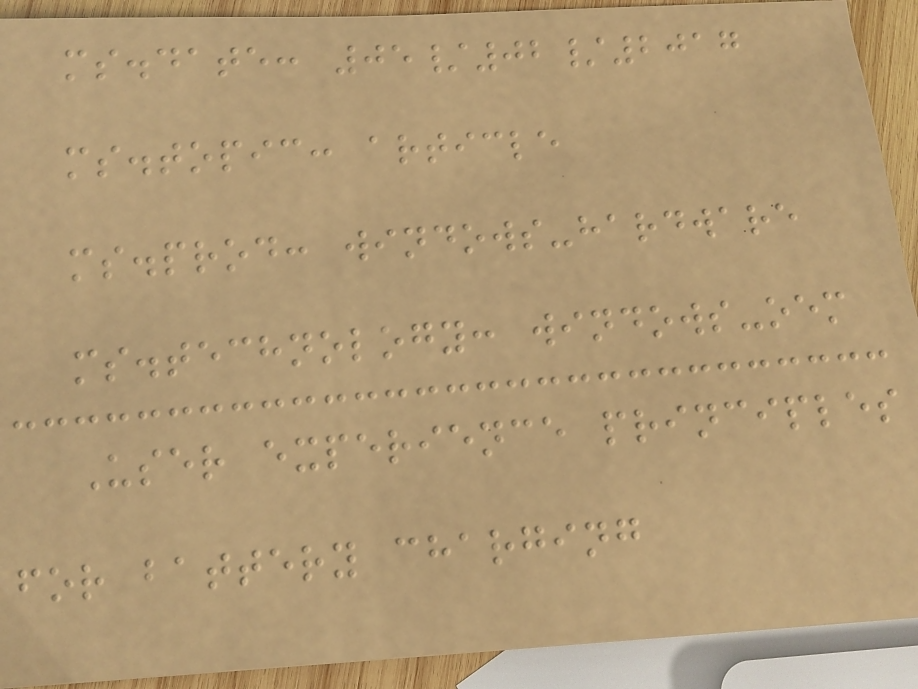ms.date: 05/02/2017
ms.topic: article
ms.prod: windows-hardware
ms.technology: windows-oem
User experience principles
for battery charging
